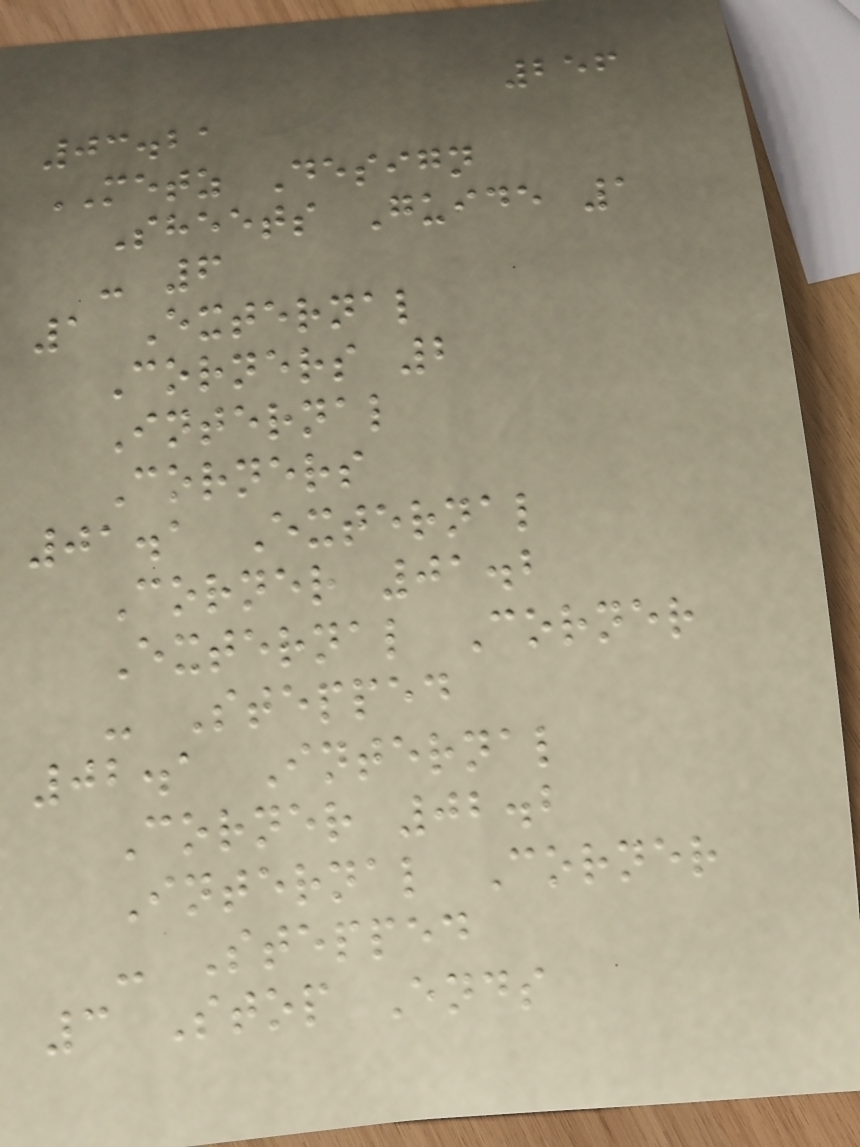256
03.21
METZ Design
Sheets Guide 1
- 6
1 External
Corners 2
Internal
Corners
01.1 External
Corner 01.2
External Corner
- Stepped
02.1 Internal
Corner 02.2
Internal Corner
- Stepped
3 Stop Ends
